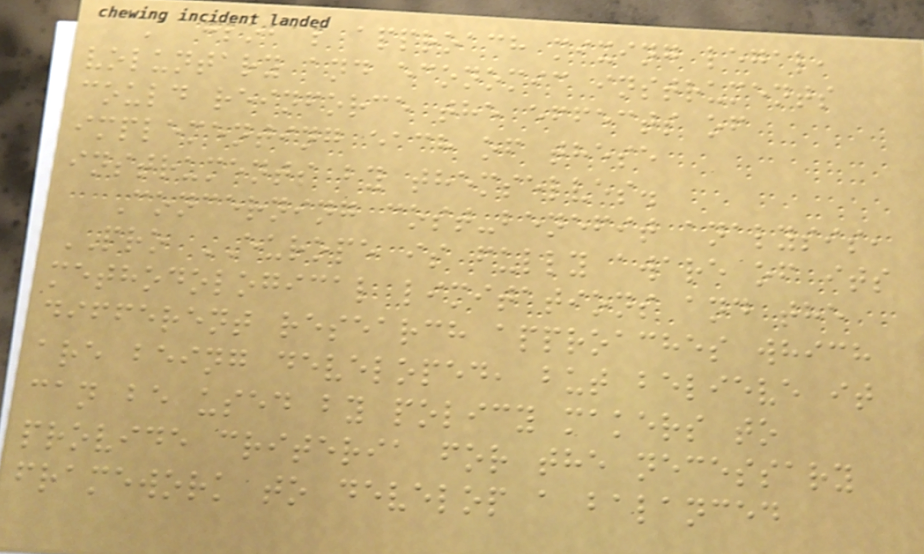A global approach mixing legal,
voluntary and economic instruments
could reinforce the effects of
implementing each of these
instruments by themselves.
Concerning cost-benefit analysis,
PRO EUROPE is fully aware of its
methodological limitations and the
different research approaches which
are being developed, but believe it
can be used by policy makers to
provide criteria for the necessary
framework to develop a balanced
